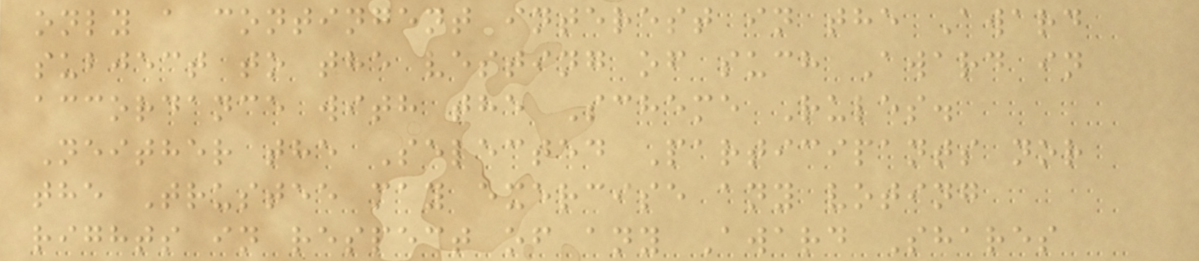only a contingent interest in the Award
subject to the vesting of such Award in
accordance with the Scheme Rules.
Neither the Selected Participants nor
the Trustee may exercise any voting
rights in respect of any Award Shares
